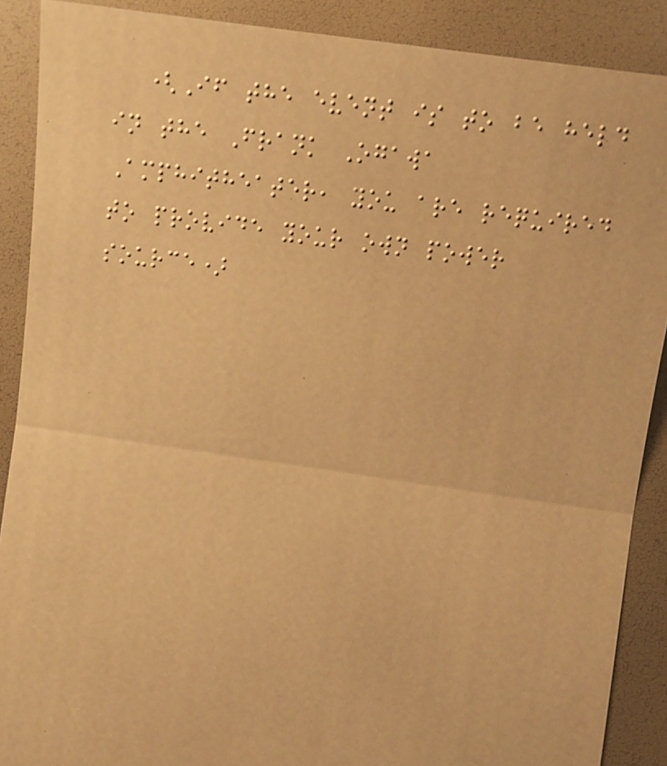(If the event is to be held
in the Frank Ogawa
Amphitheater, you are required
to provide your own power
source)
